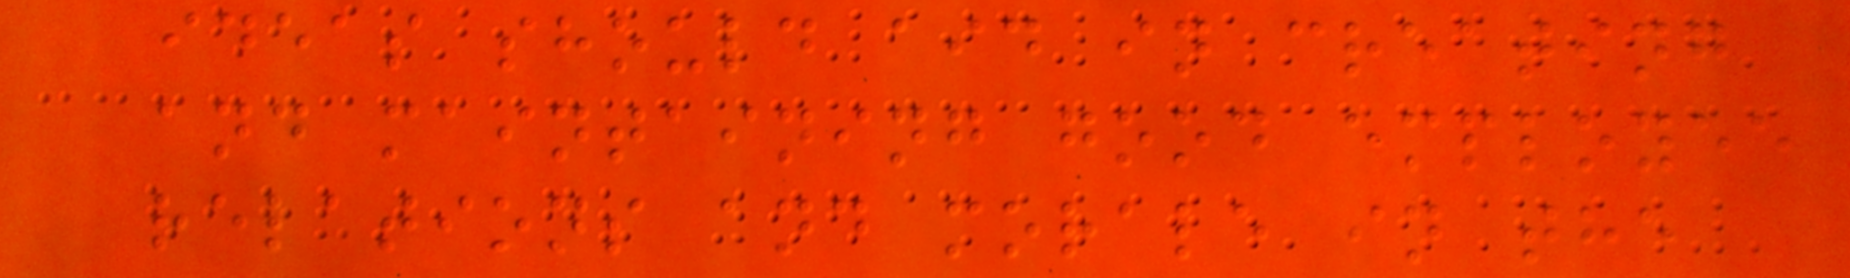ideas should aid in creating
and maintaining good employee
relations and morale in the
